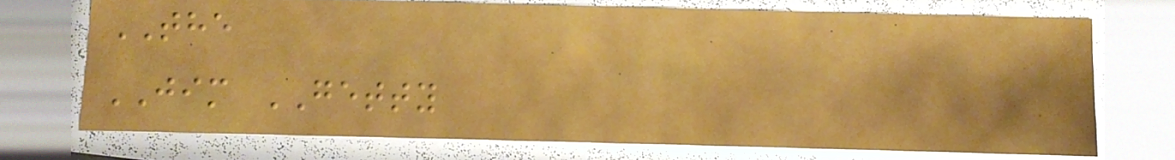THE
JIM GETTY
